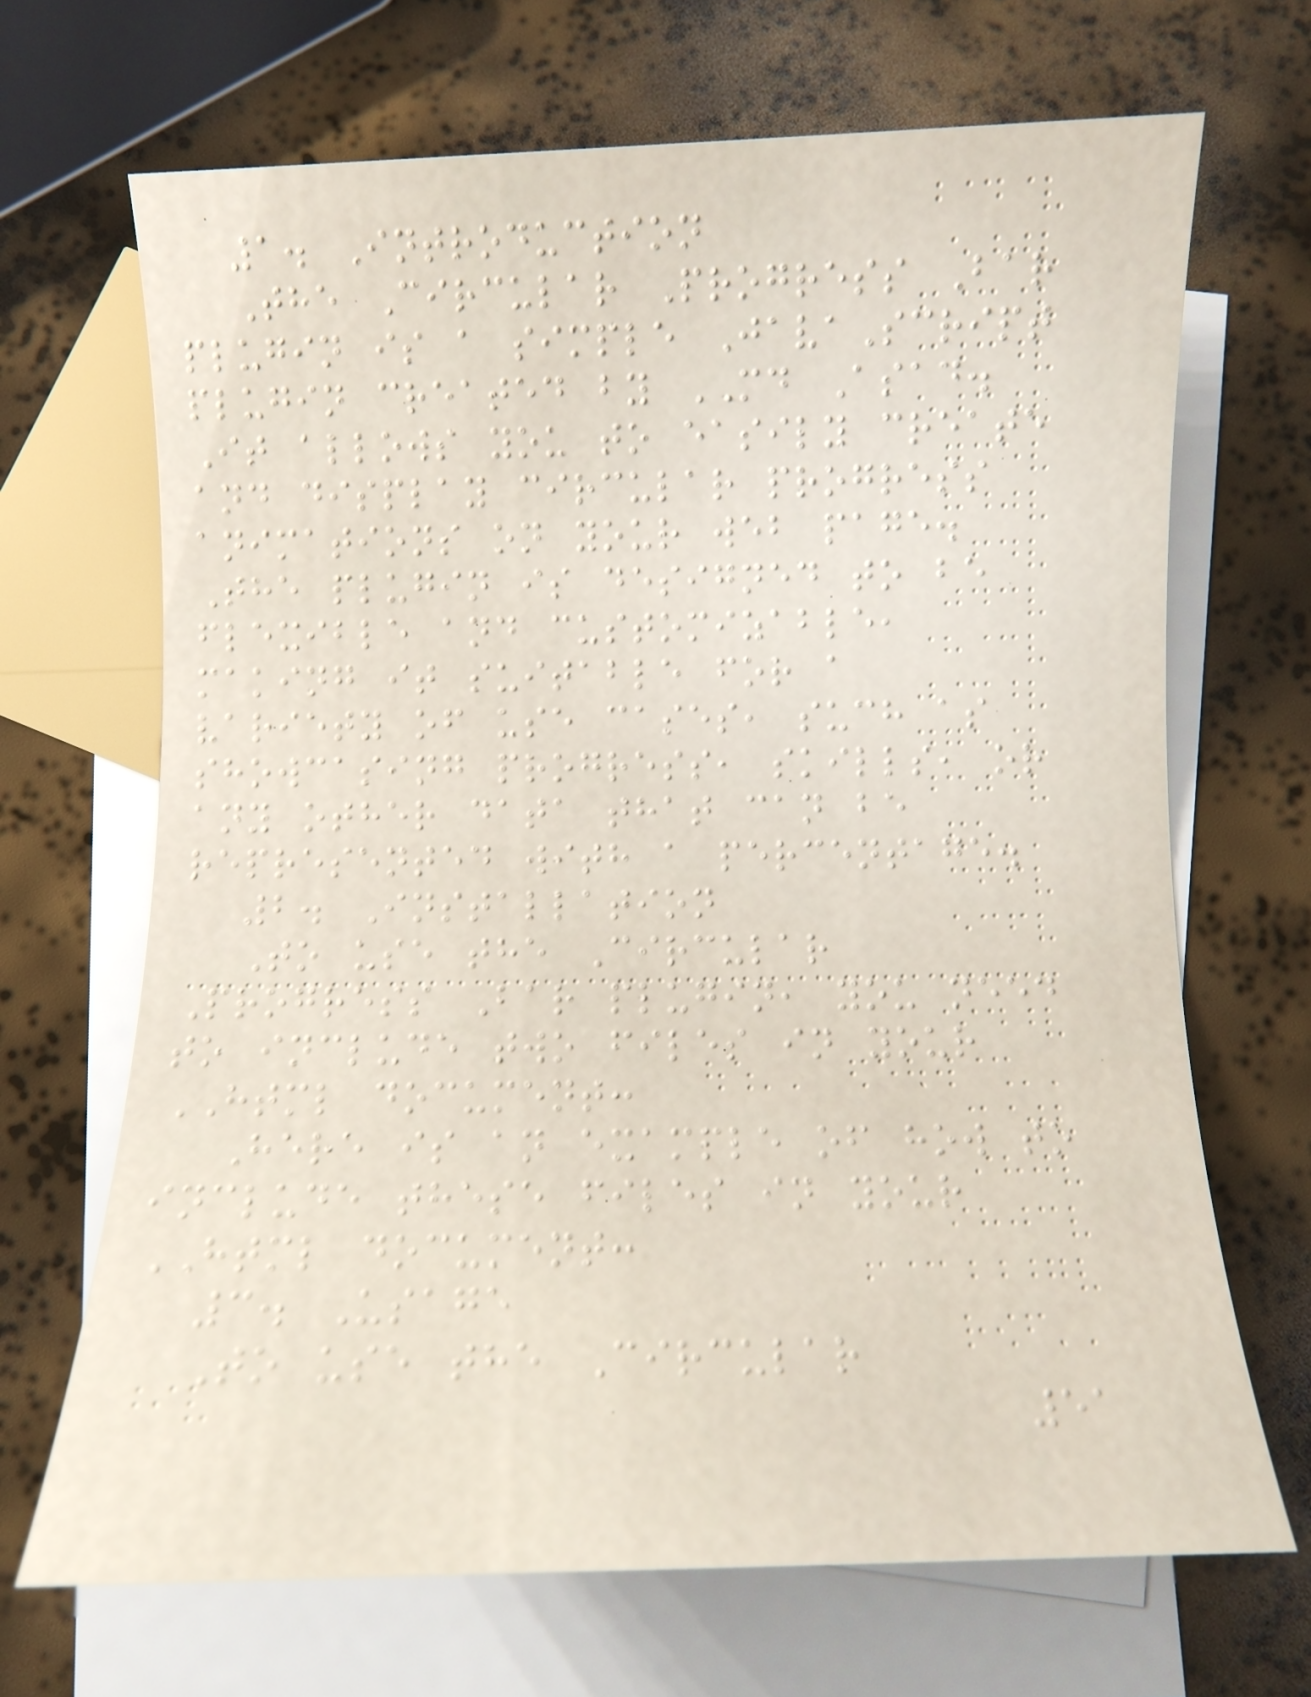1. Introduction
The Circular Progress Bar
plugin is a simple JavaScript
plugin created by MD Asad.
It allows you to easily create
and display circular progress
animations on your web page.
The plugin is designed to be
flexible and customizable,
making it suitable for a
variety of use cases, such as
showcasing progress, skills, or
any other data that can be
represented with a percentage.
2. Installation
To use the Circular
Progress Bar plugin, you need
to include two files in your
HTML document:
Here is an example of how to
include these files in your
HTML document:
3. Usage
To use the Circular
51
